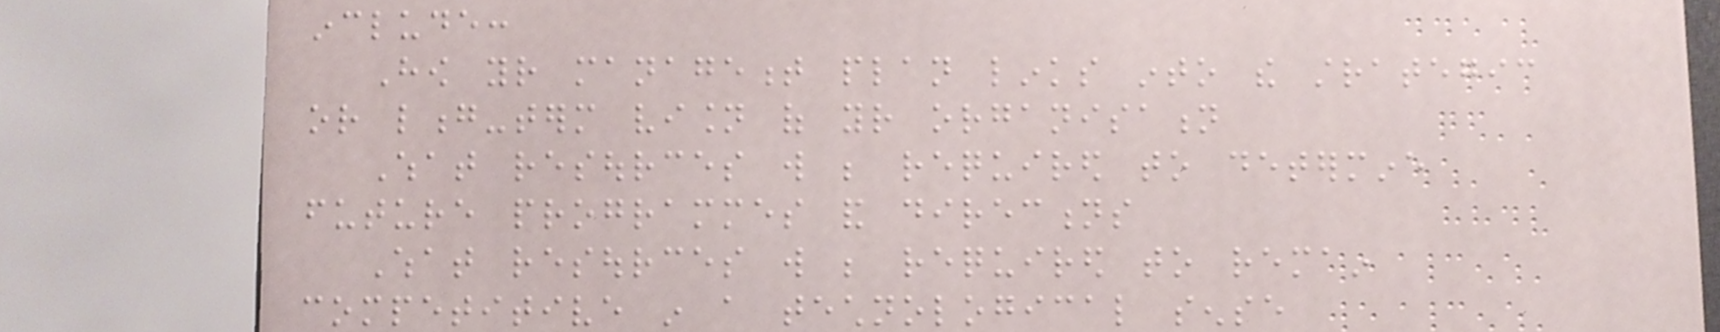include:
How your management plan links into the strategic
or long-term vision of your organisation
What resources will be required to determine
future programmes and directions
What resources will be required to remain
competitive in a technological sense
